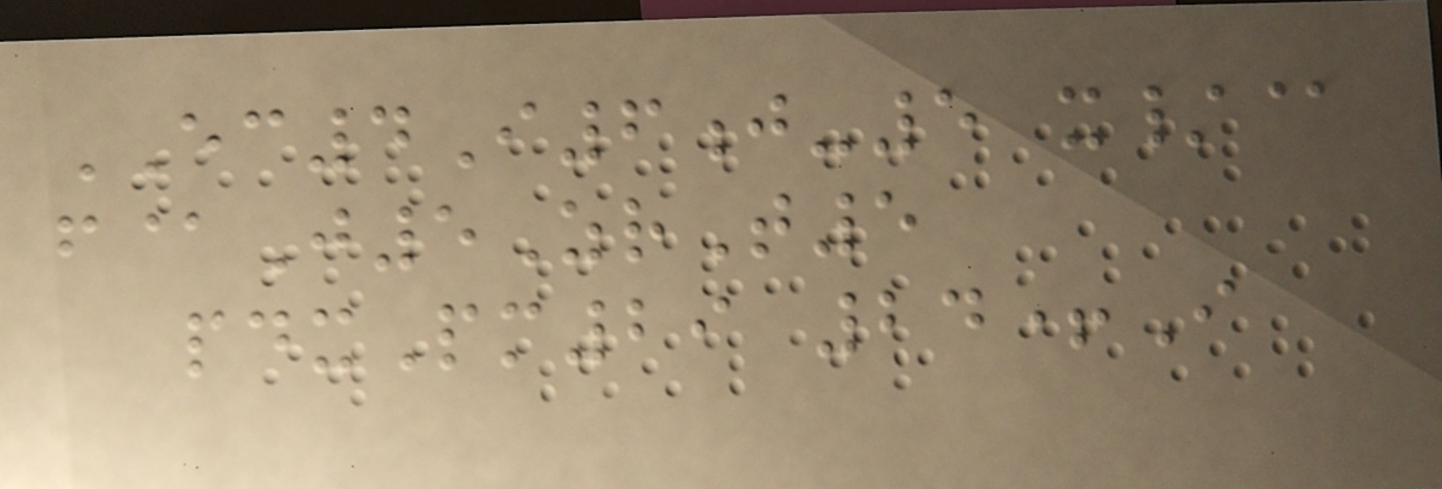EC4I6j-5 x/@
f@J5ZrT5
pdxPm29 24+I
